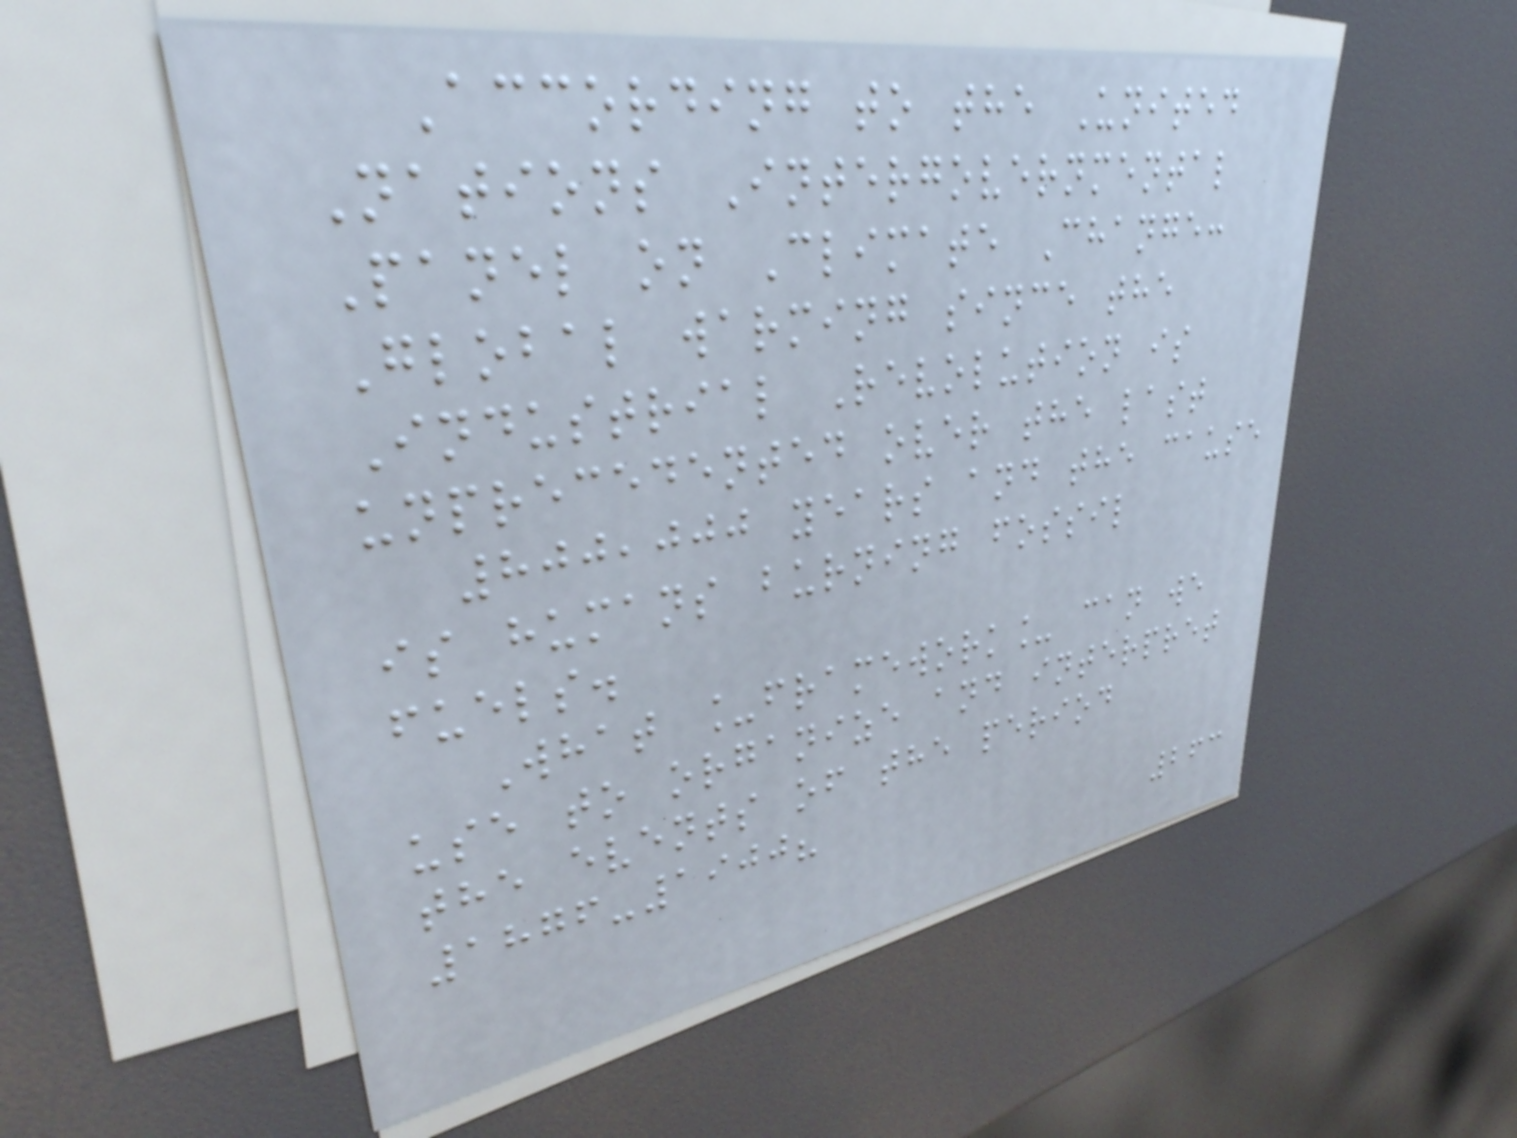According to the United
Nations Intergovernmental
Panel on Climate Change:
Global warming since the
Industrial Revolution is
unprecedented over the last
800,000 years and the cause
is humans burning fossil
fuels.
What _framework_ can we
use to organize and interpret
the events of the period
1876-1900?
263
